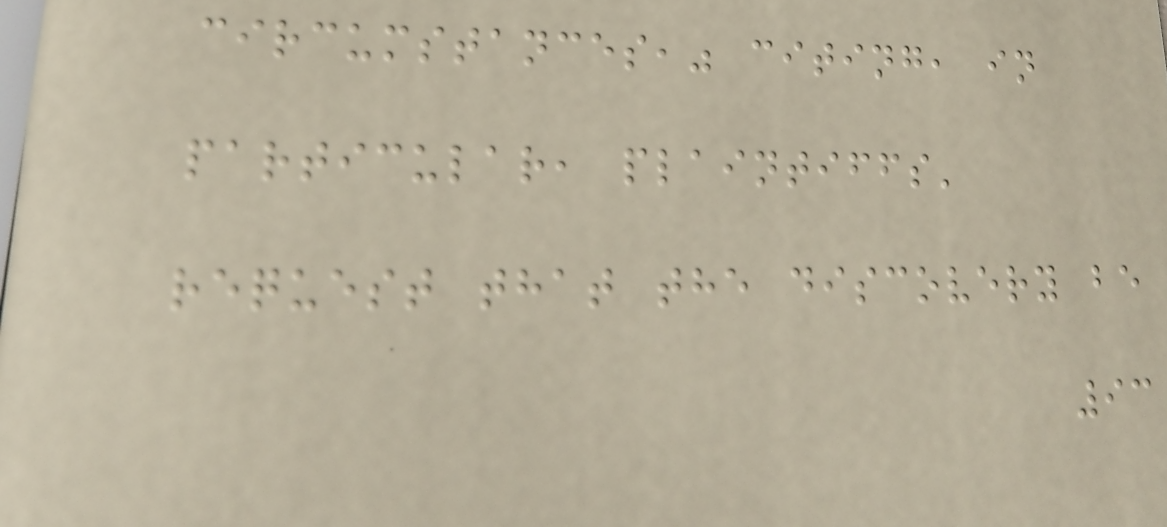circumstances," citing, in
particular, plaintiffs'
request that the discovery be
93
